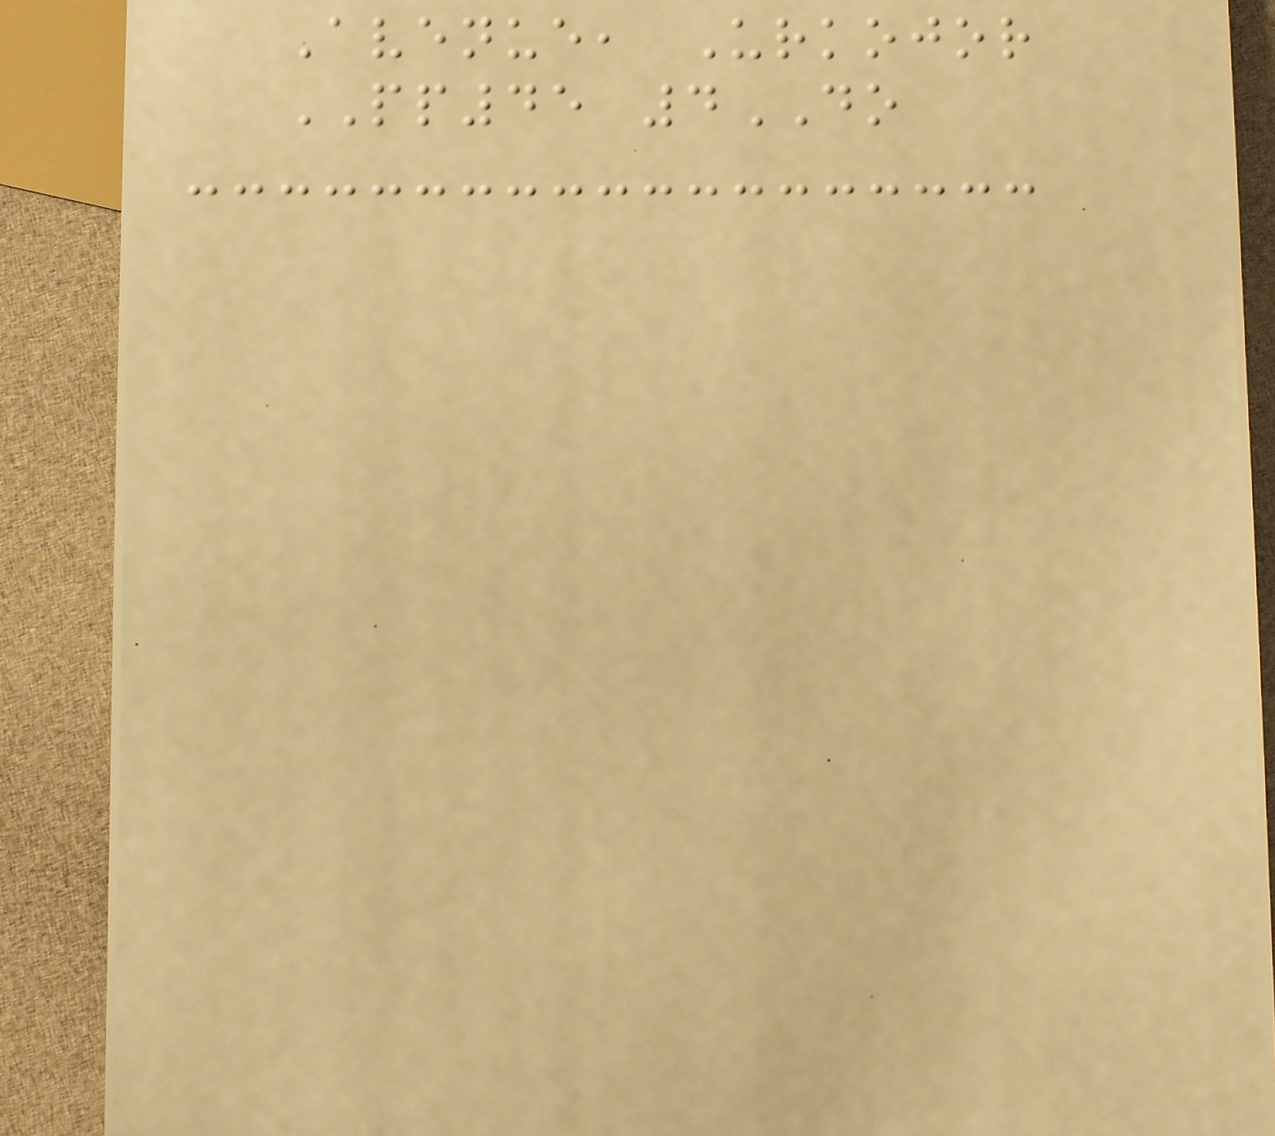Avenue, Urkojor
PP45 4DO
